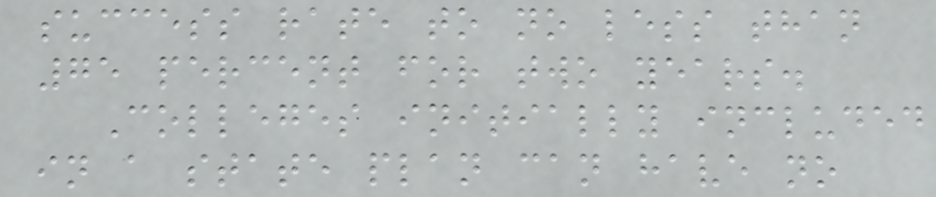success rate to no less than
75 percent for two years.
Colleges initially included
in a state plan can have no
